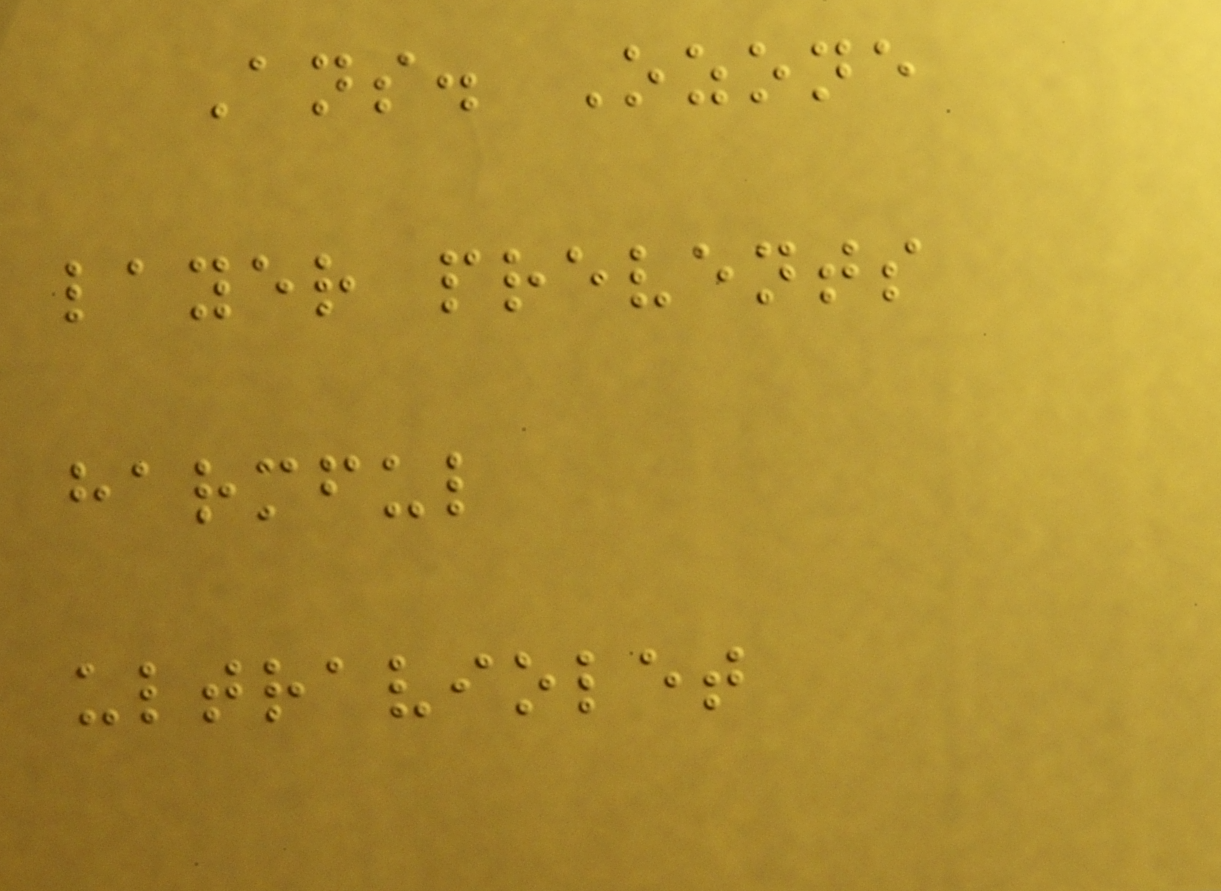Ans. Ozone
layer prevents
harmful
ultraviolet
